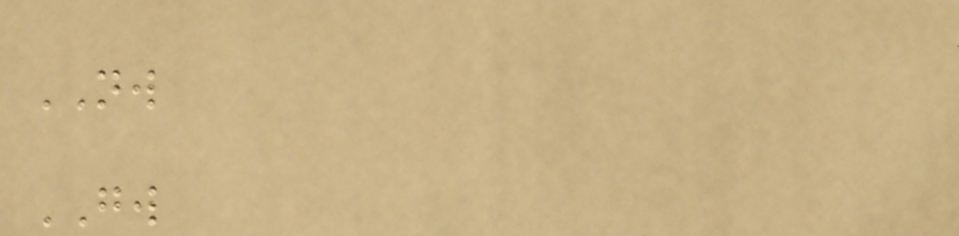NW
GW
